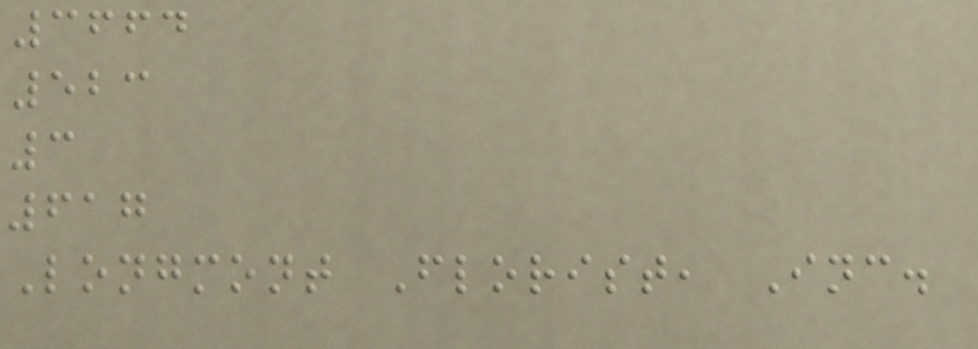3664
523
3
617
Longmont Florist, Inc.
